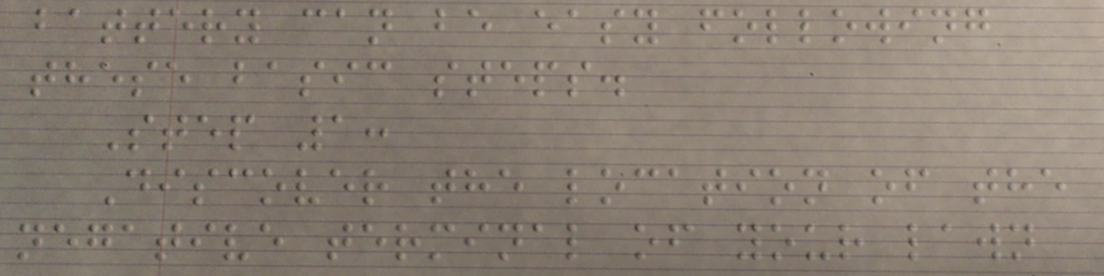battery can be easy following
these basic steps.
Step 1:
Discover the location of the
negative terminal of your lawn
